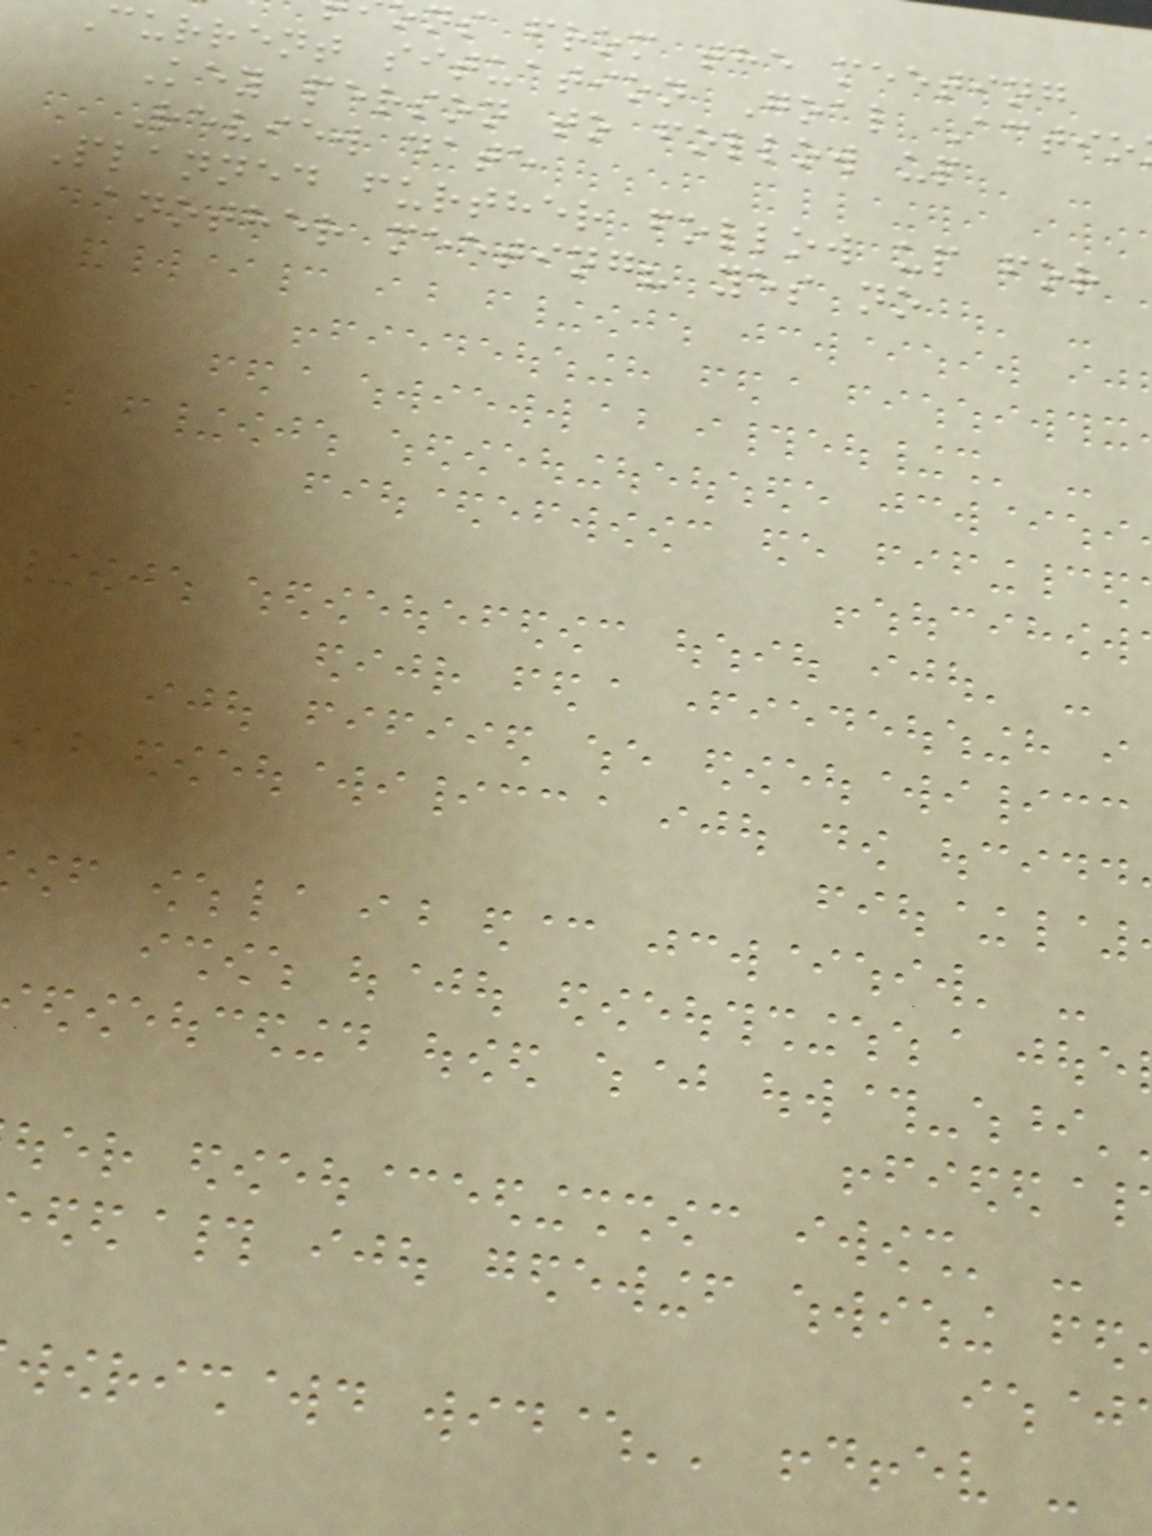ns from the meeting
current situation Goal Actio
Key person to follow up
Review date
Planned further follow up for
another meeting? yes no
